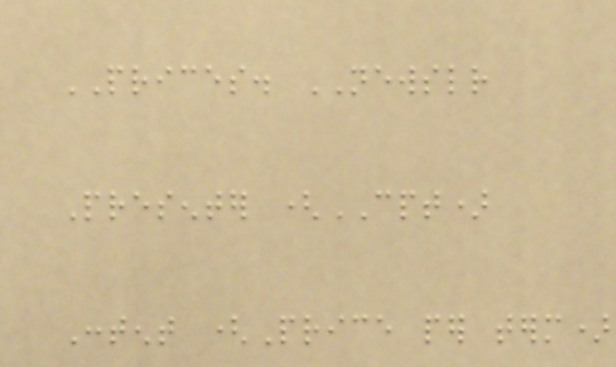PRICES. NEWSLETTER
Presenter (CPT)
Content (Price per term)
